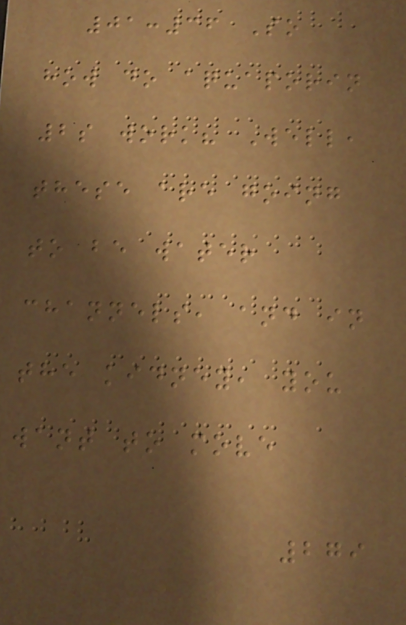01:36 So
how do aquaporin
2s work? Well,
these are going
to be water
channels, and in
the kidney, you
want to move
279
